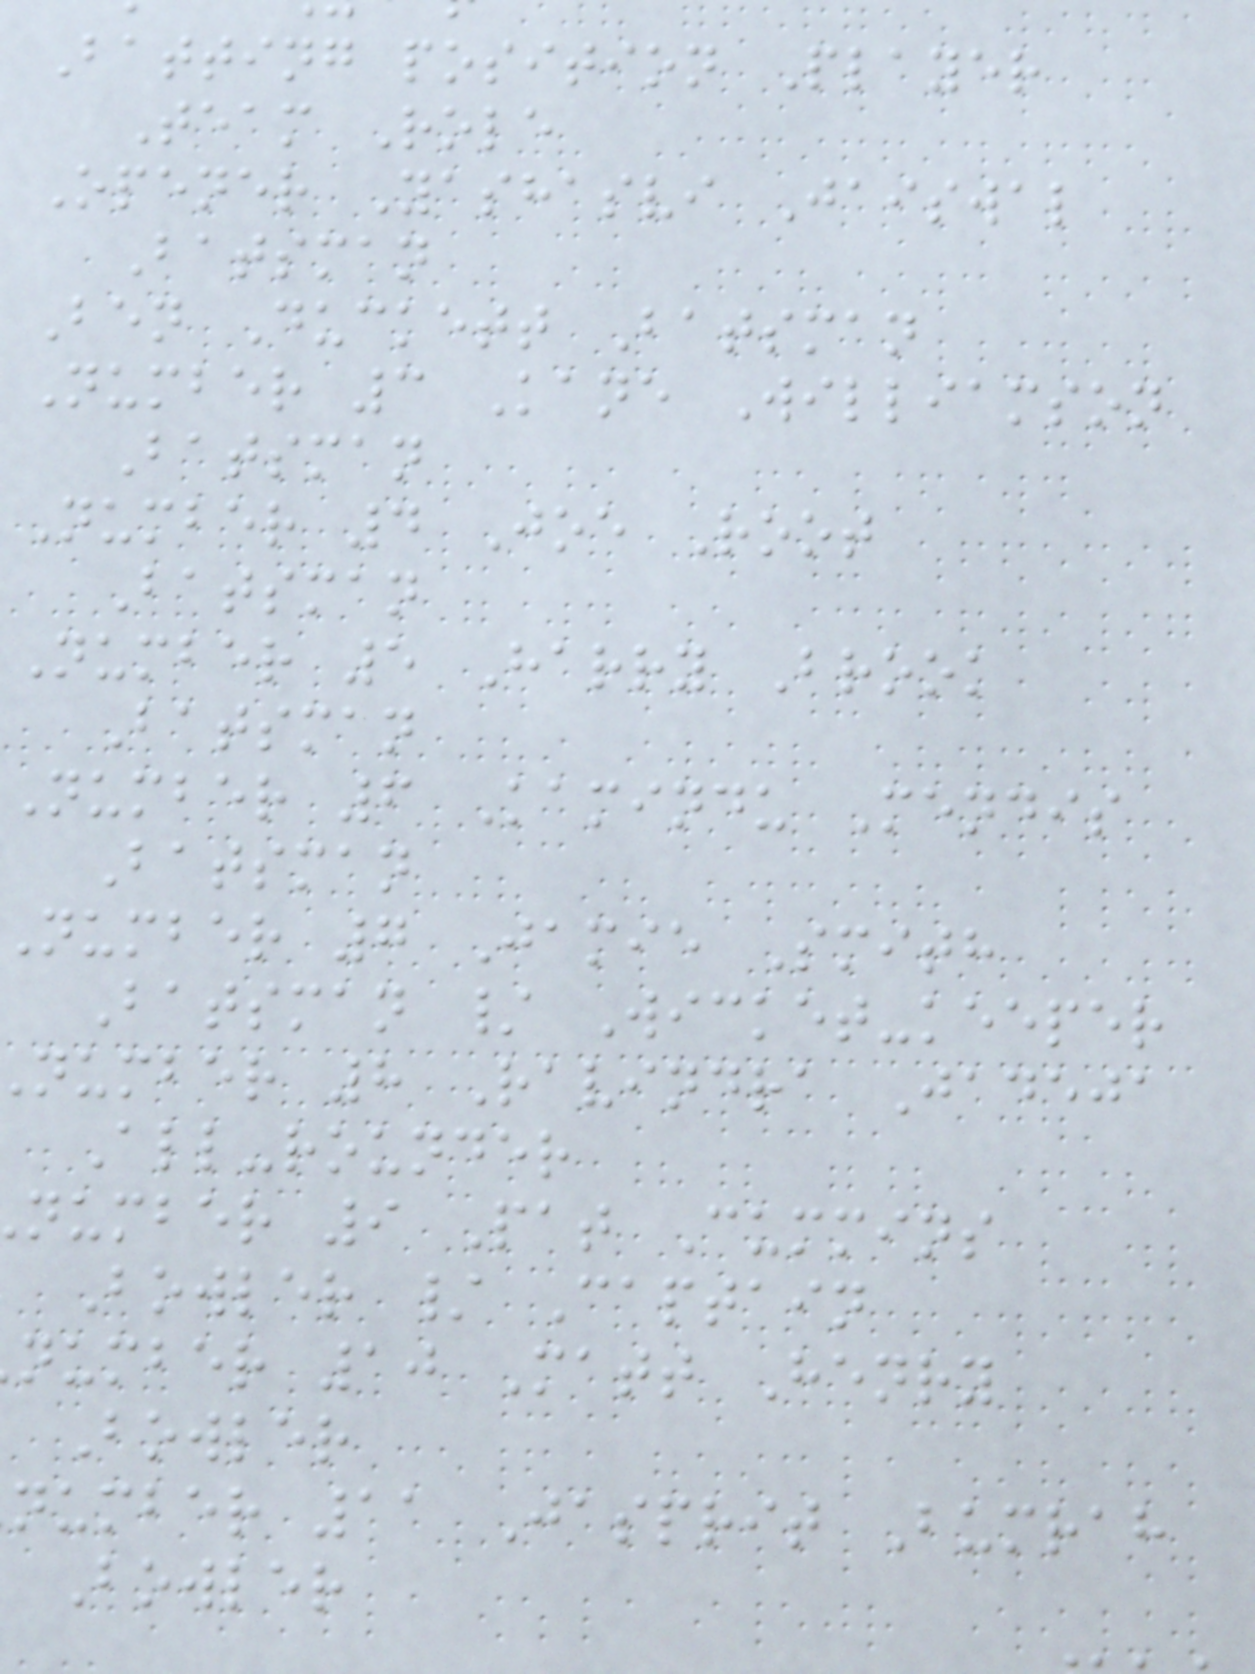Batting position Player
Team Role
Opener Yashasvi Jaiswal
Batsman
Ben Duckett Batsman
Number 3 Kane Williamson
Batsman
Number 4 Joe Root
Batsman
Number 5 Harry Brook
Batsman
Number 6 Kamindu Mendis
Batsman
number 7 Jamie Smith
Batsman / Wicket-keeper
number 8 Ravindra Jadeja
All-rounder
number 9 Pat Cummins
Bowler / Captain
number 10 Matt Henry
Bowler
number 11 Jasprit Bumrah
Bowler
